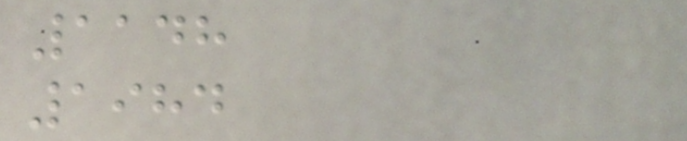1148
1984
